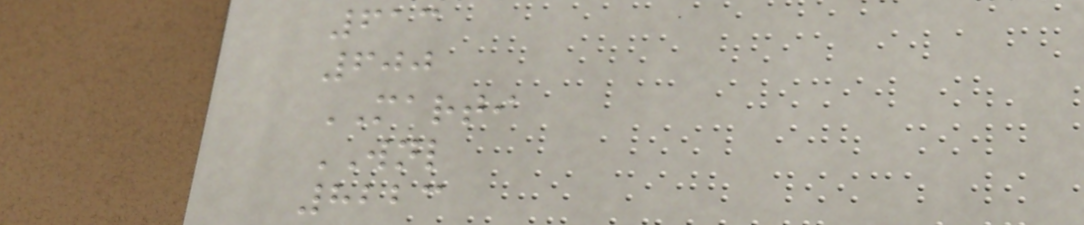613
600
MARTI
WNL
8223
